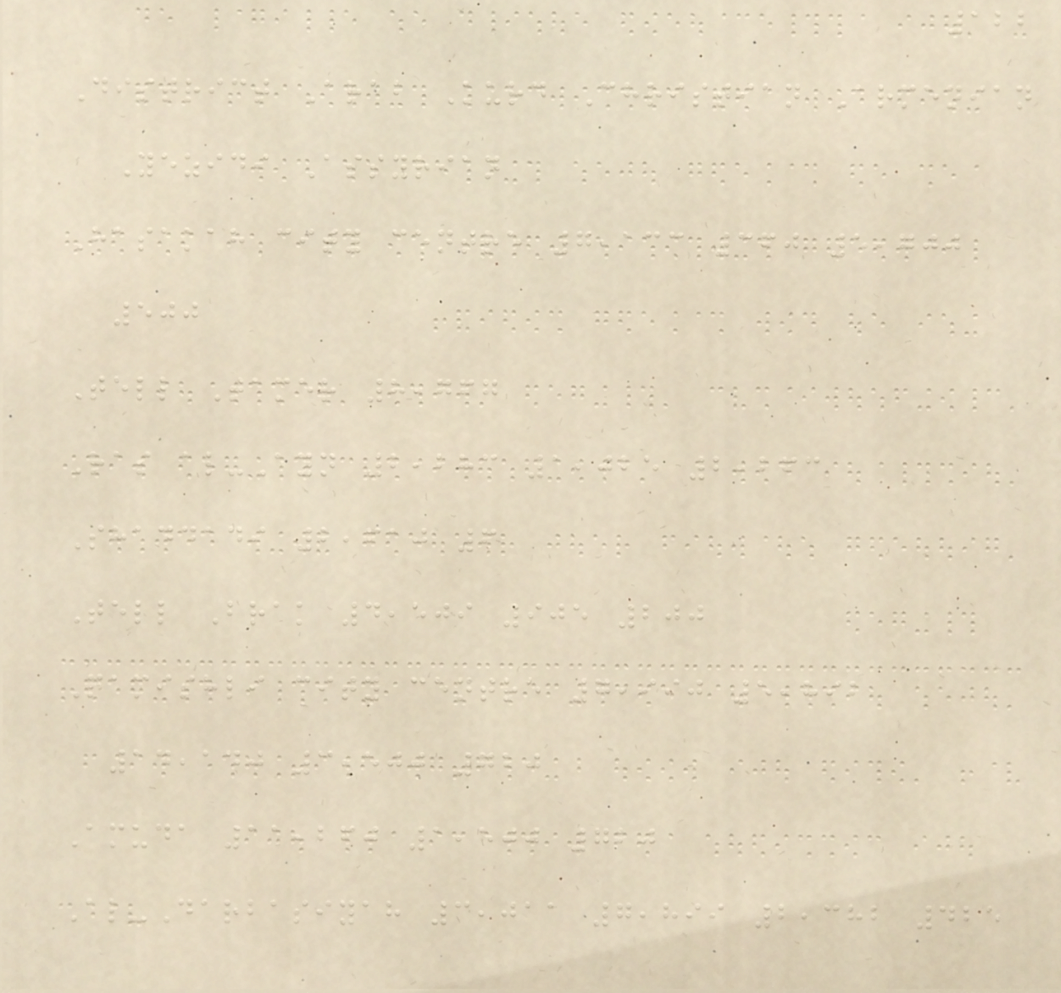122
District Arab Kurd Christian Armenian
Yezidi Assyrian
Hasakah city centre 7,133 360 5,700
500
Tell Tamer 8,767
Ras al-Ayn 2,283 1,025 2,263
Shaddadi 2,610 6
Tell Brak 4,509 905 200
Qamishli city centre 7,990 5,892
14,140 3,500 720
Amuda 11,260 1,500 720
Al-Darbasiyah 3,011 7,899 2,382 425
